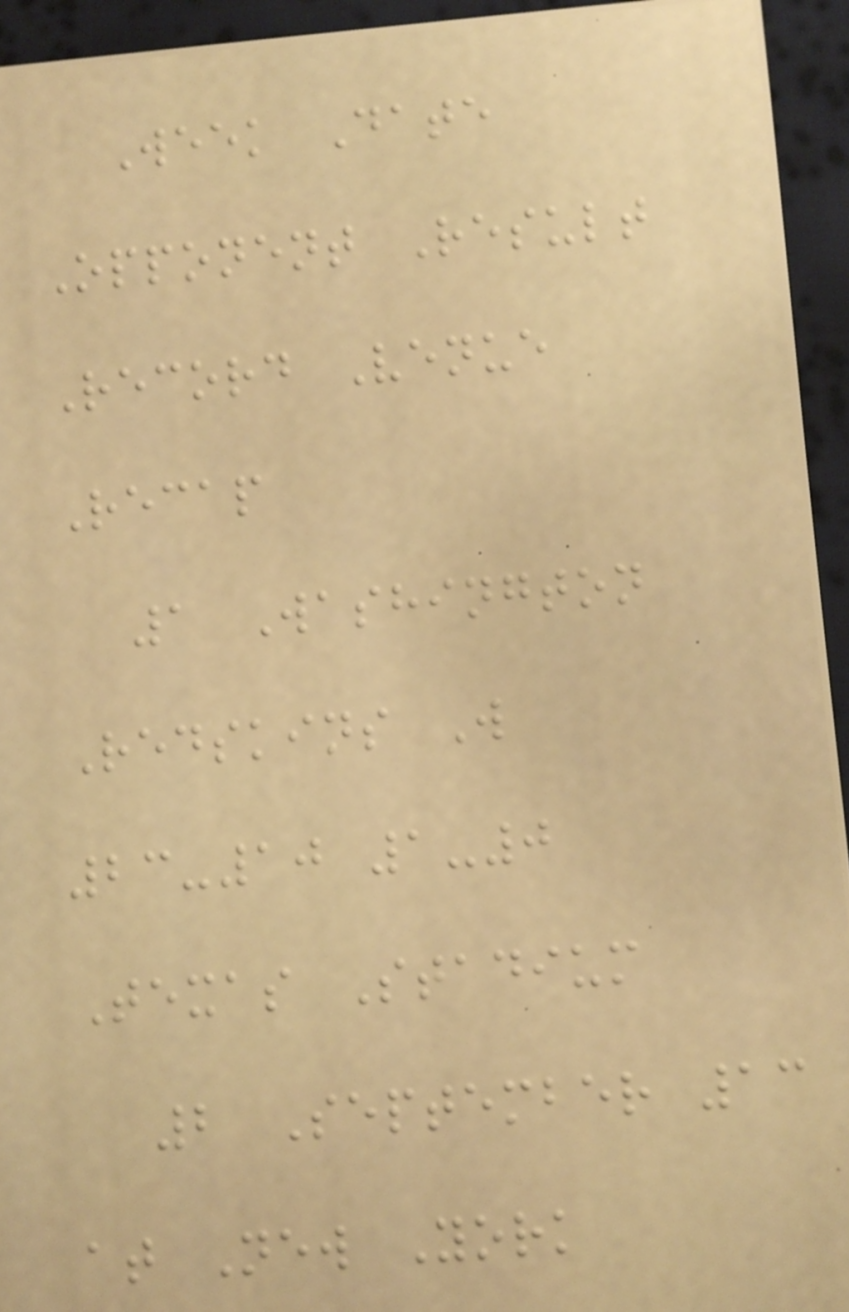Week Date
Opponent Result
Record Venue
Recap
1 Washington
Redskins W
23-10 1-0
Texas Stadium
2 September 13
at New York
